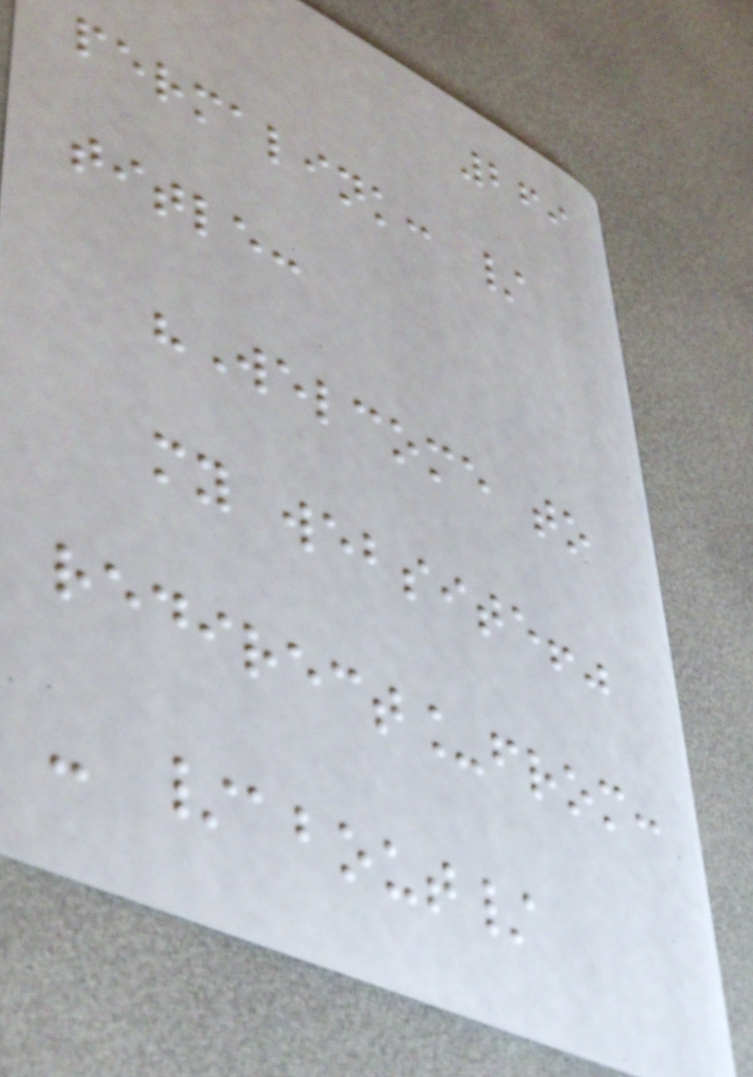269
permalink: /
title:
"Welcome to
my website!"
redirect_from:
- /about/
